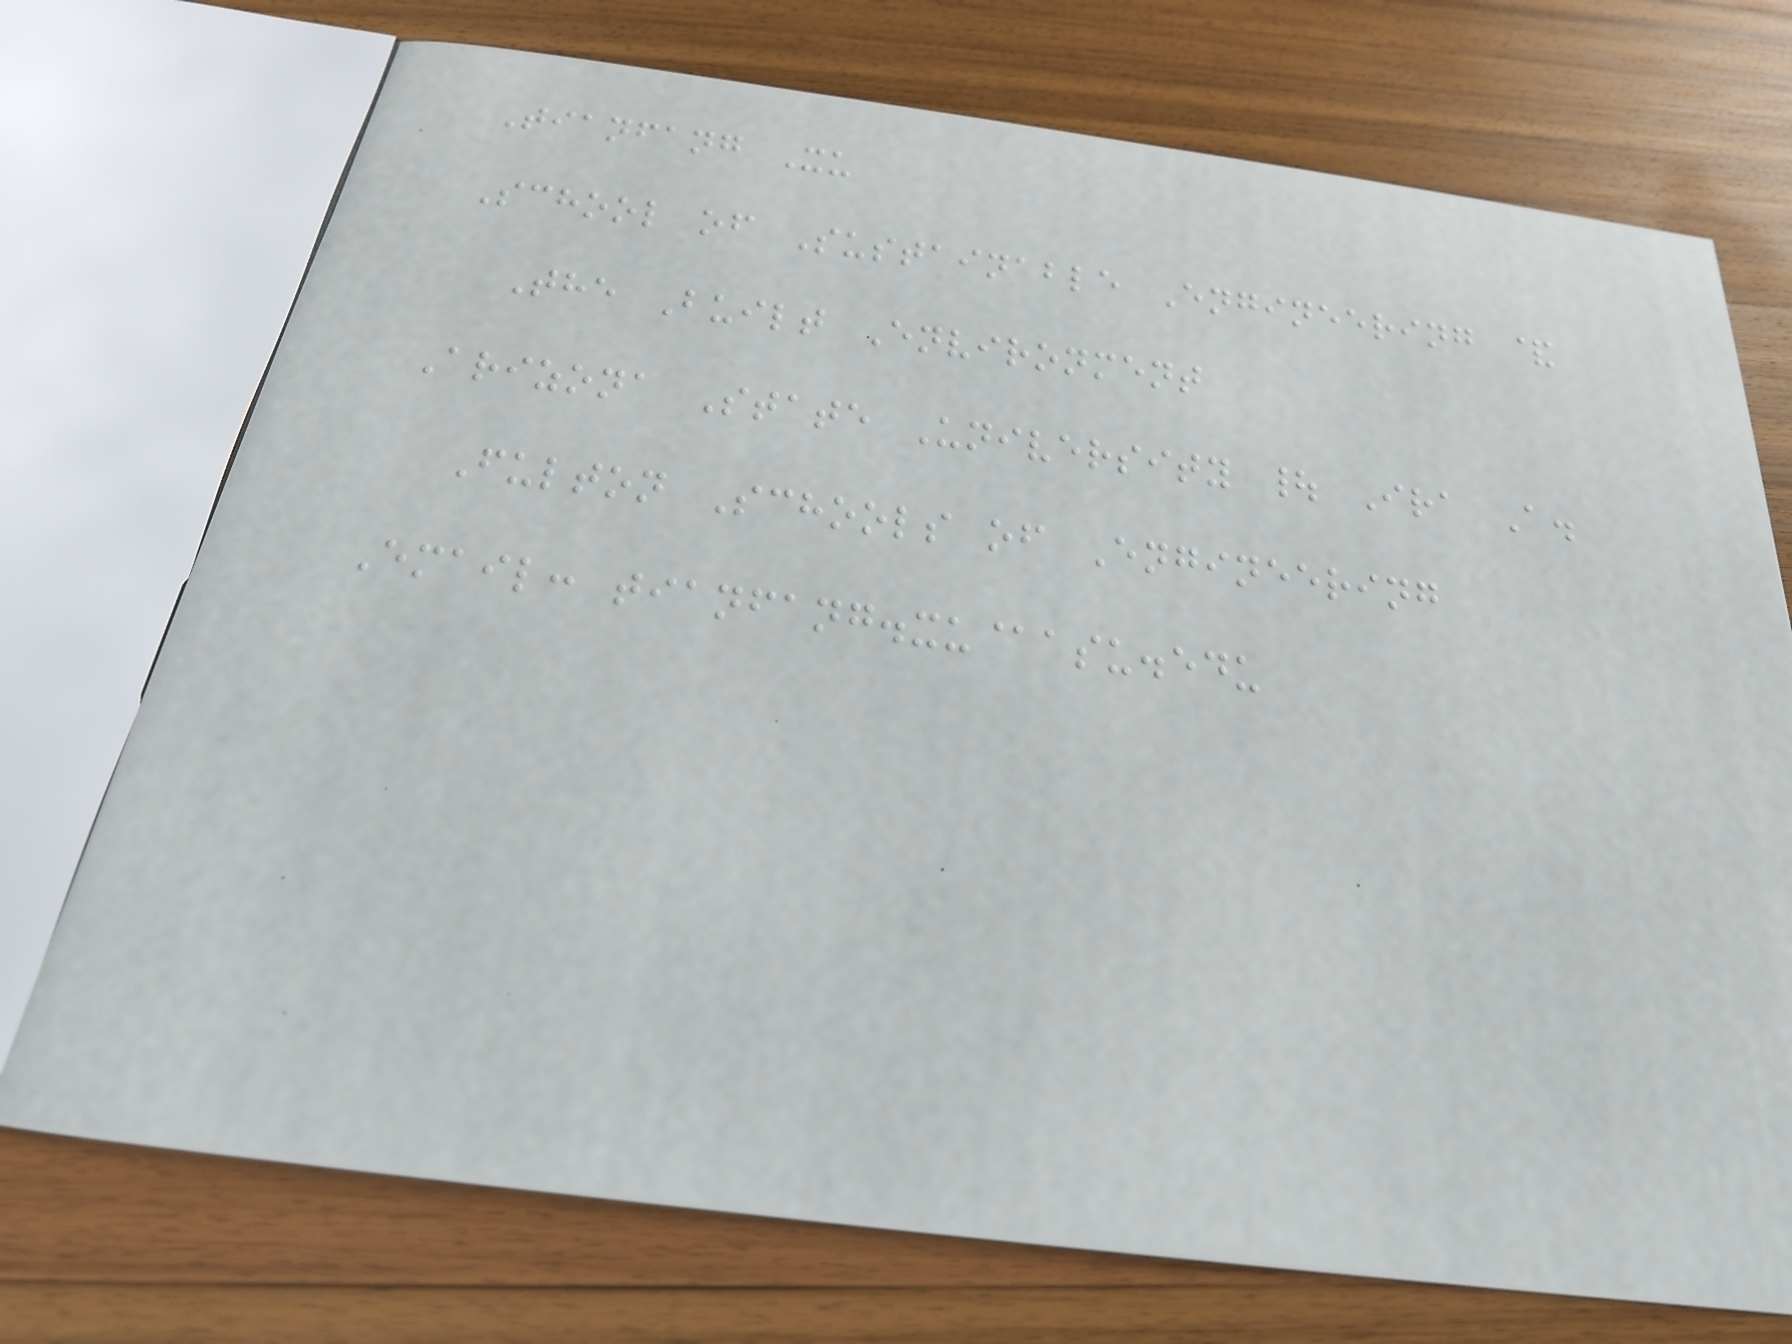Tianfang Xu
School of Sustainable Engineering &
The Built Environment
Arizona State University | Ira A.
Fulton Schools of Engineering
Email: tianfang.xu@asu.edu
